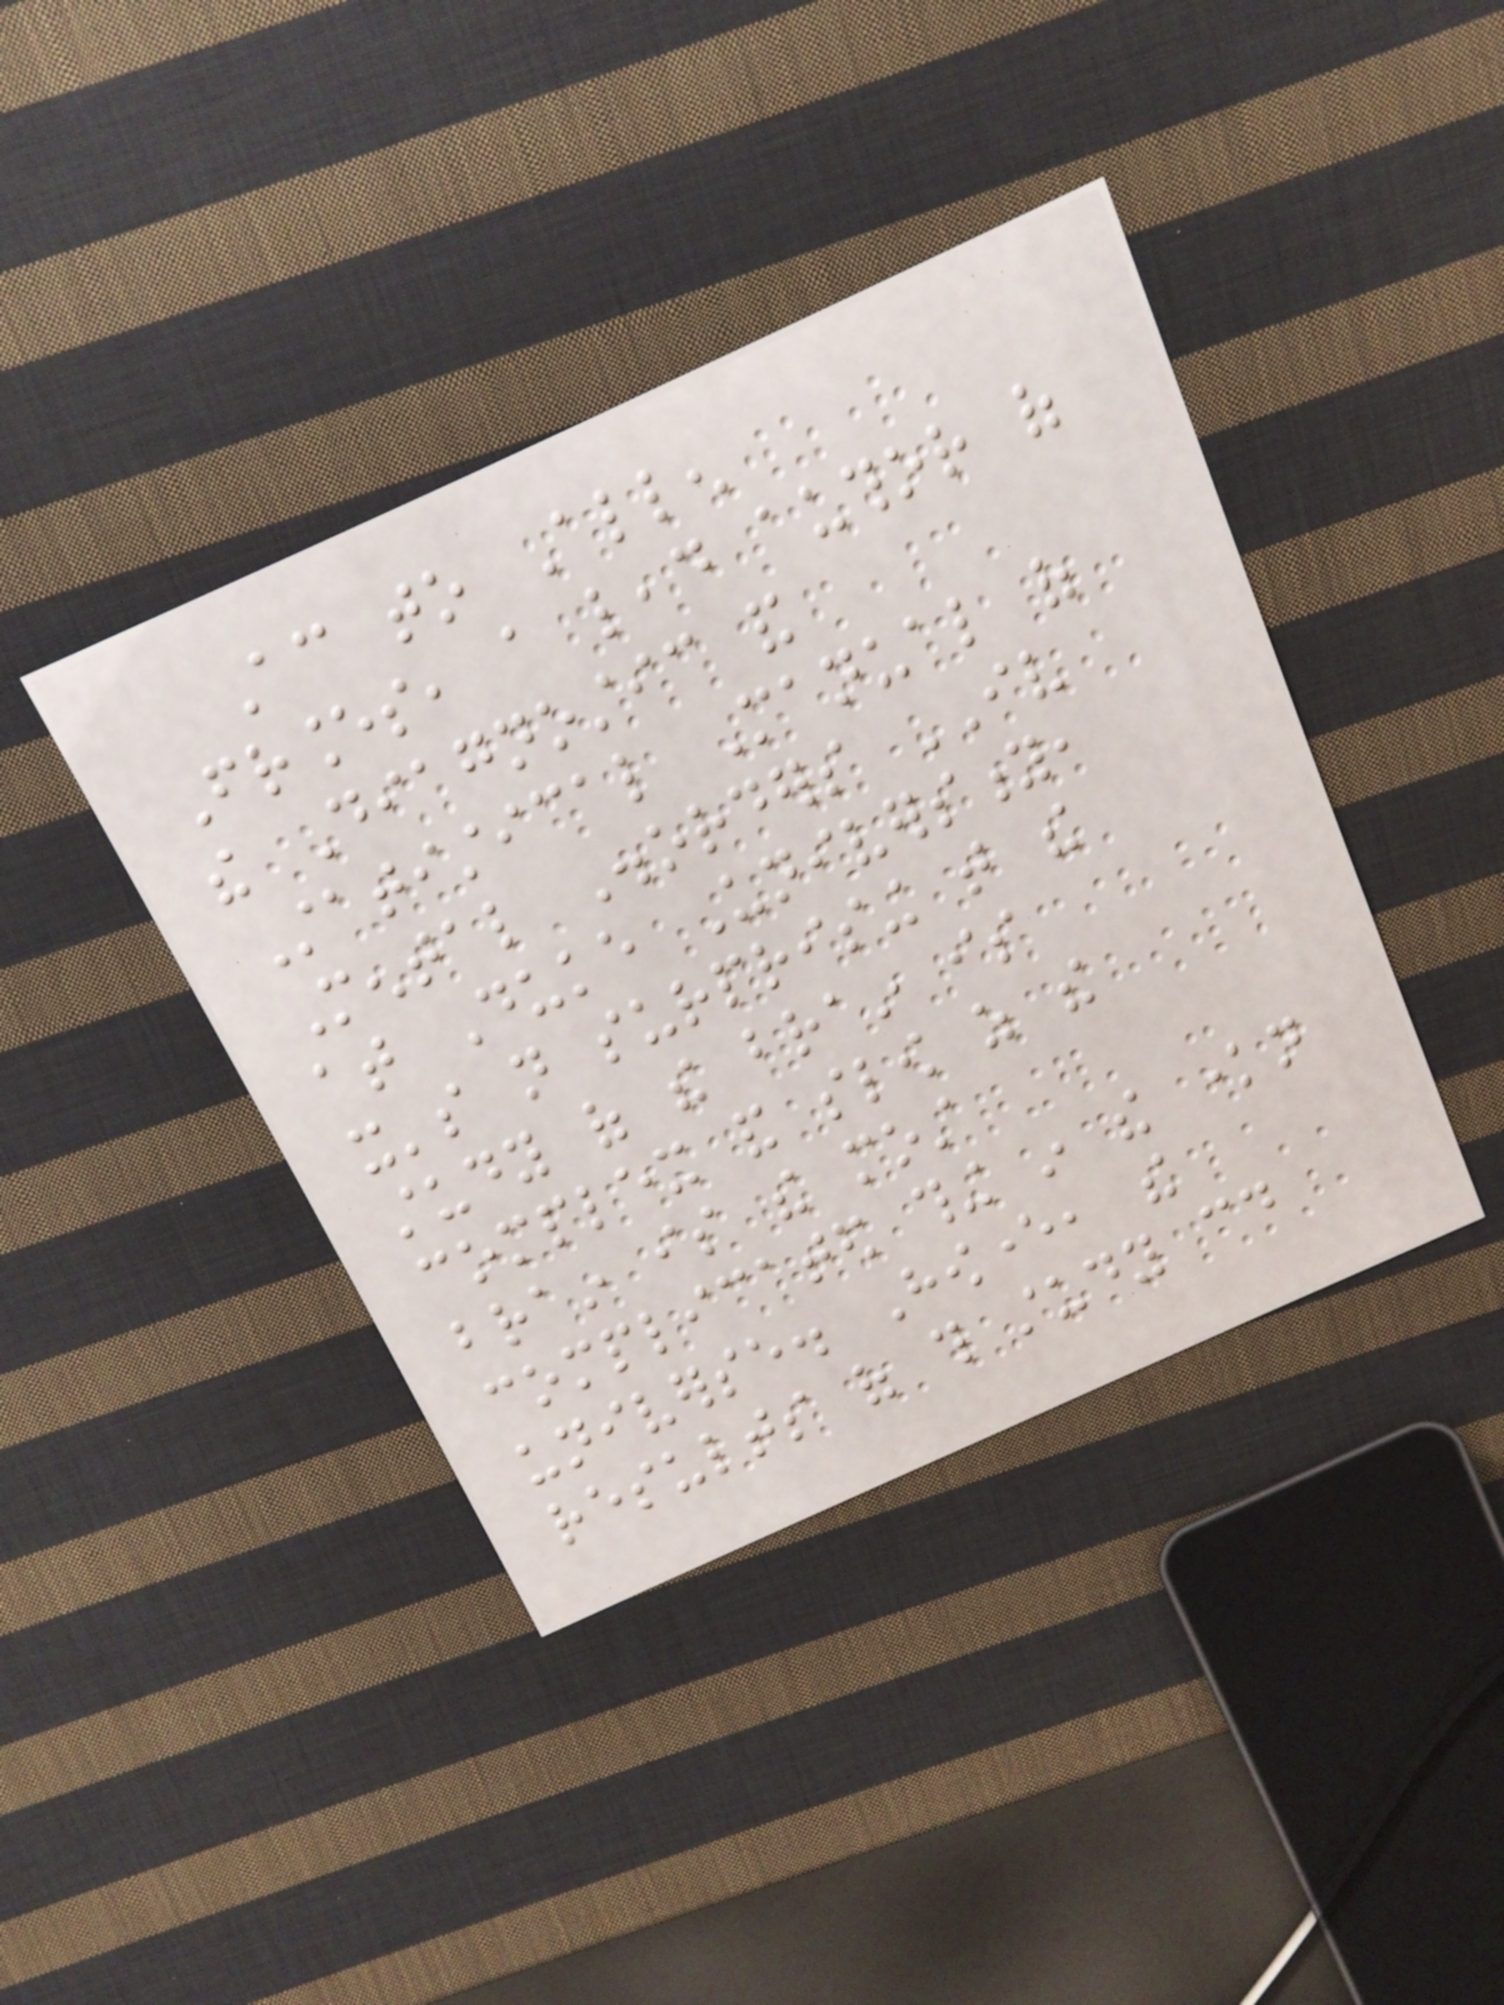According to Allen
Frances, a lead author of
the Diagnostic and
Statistical Manual of
Mental Disorders IV
at Duke University,
it's not surprising that the
study of the brain is
complex and slow as the
brain is the most
complicated thing in the known
universe. However, the
results of this study could
